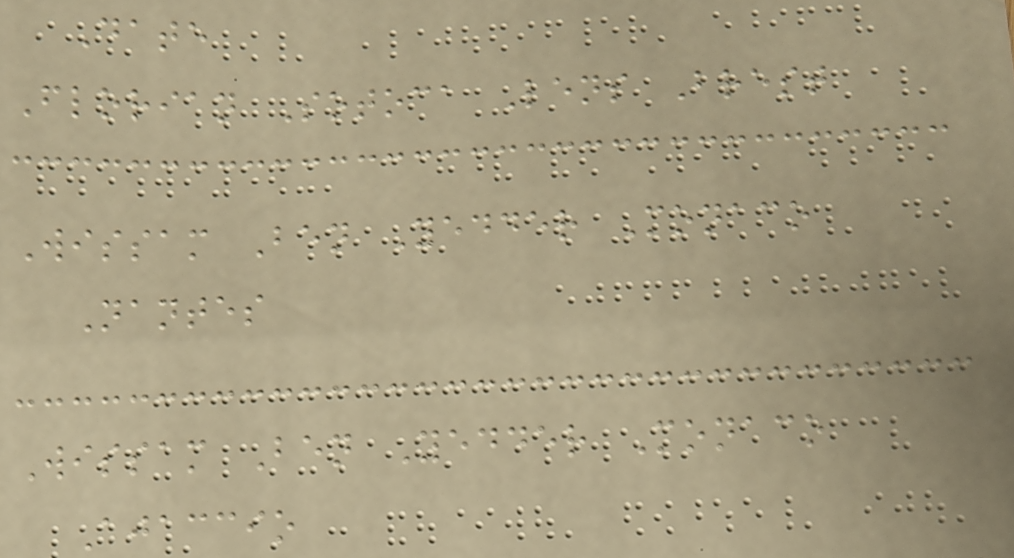Date
Florian Sotoca Lens Brest
Wissam Ben Yedder Monaco
Nantes
Wissam Ben Yedder Monaco
Ajaccio
